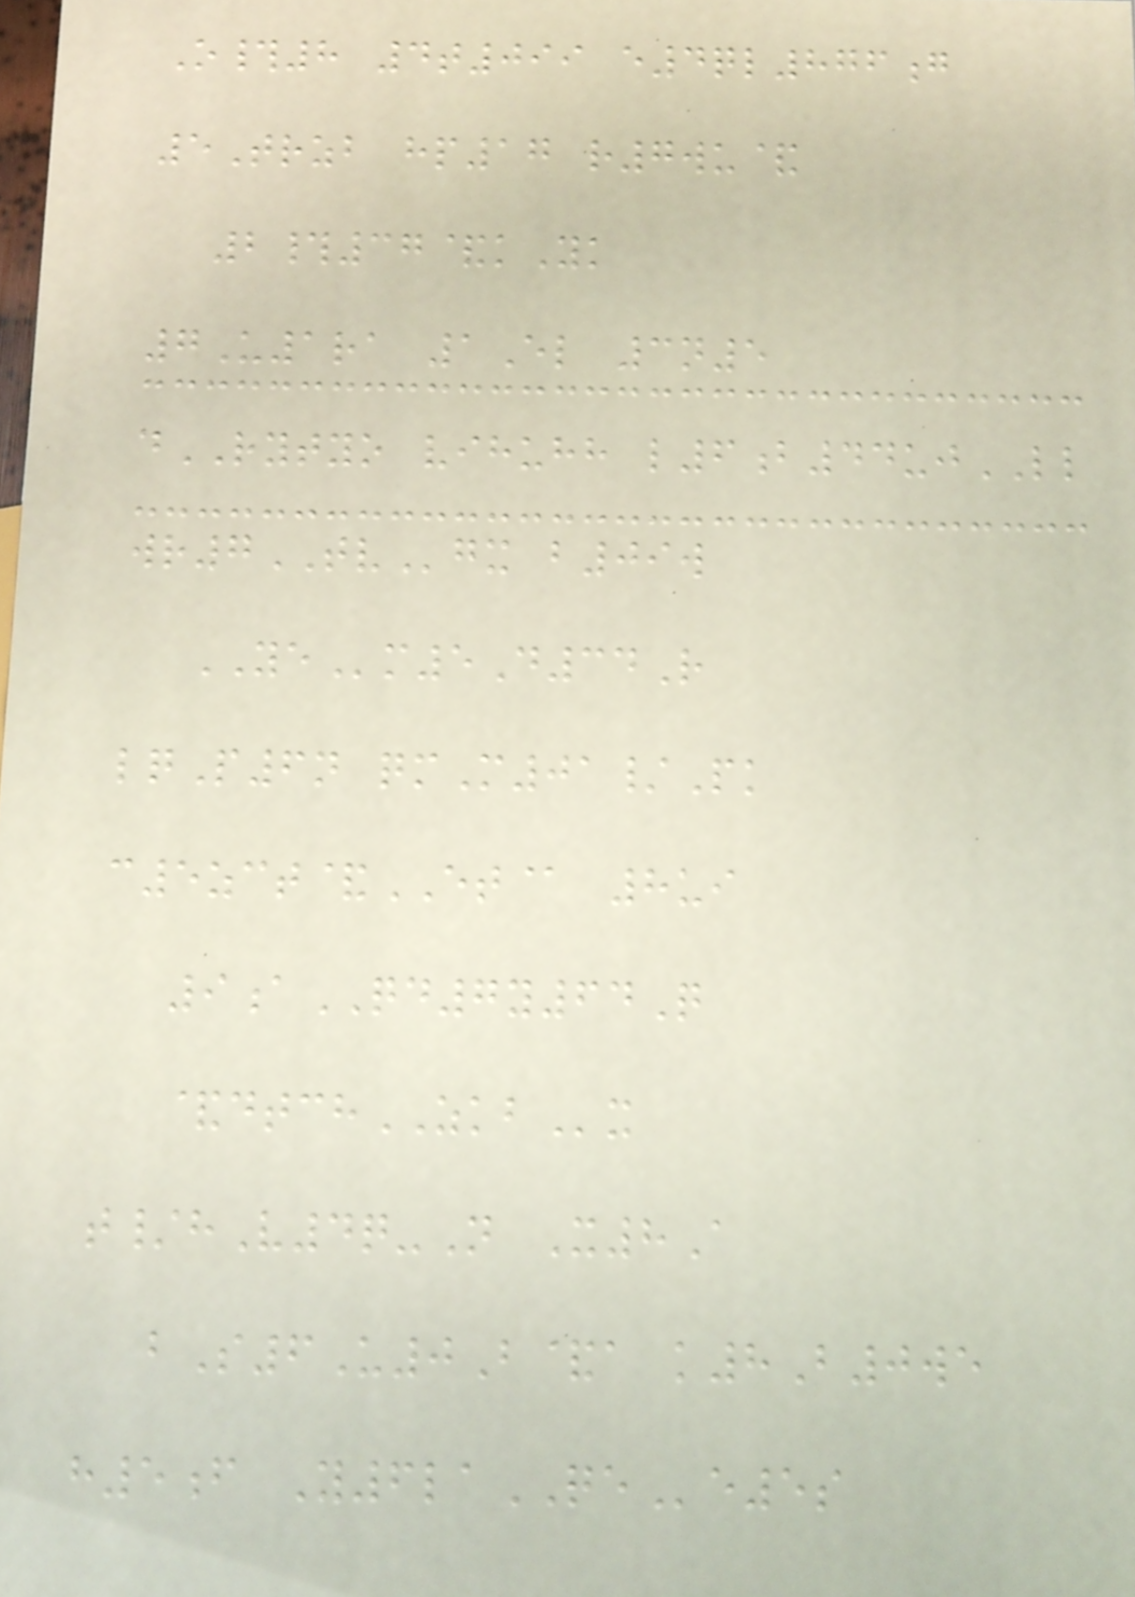O#8 4t099 e4ql876g
5Trzb hp17 r7wu&
2#37&kYk
7U1ra 1El 3n5
dRYTYO vihuhh l6b44ujLL
wr7TVgx b09w
YEm5D34R
lqP6n qmM01/Pk
c5zct&ET@ 8ui
9aQD7y64Q
&dtchZKBx
t/hV4q-N X8A
bS6U0B&a k8B0we
h5f Y6laQEe5s
